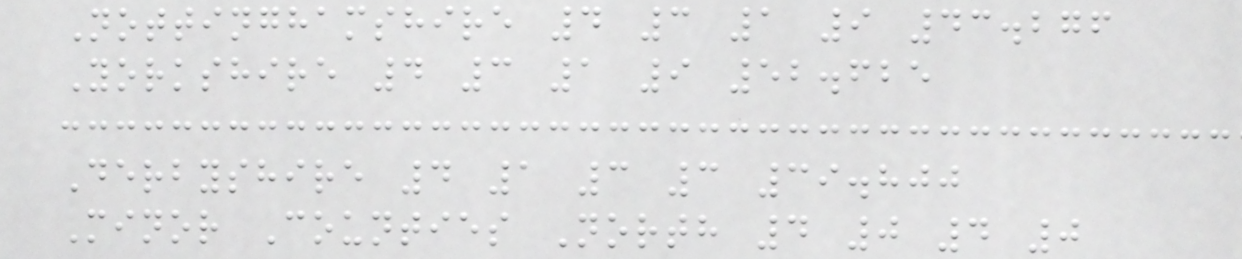Nottinghamshire 4 3 1 9 43.276
Yorkshire 4 3 1 9 52.625
Derbyshire 4 1 3 3 39.800
Minor Counties North 4 0 4 0
